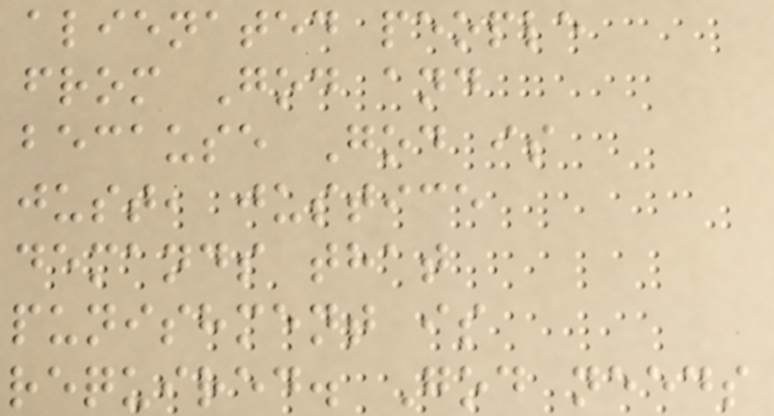alienated people
from God and
because God is
just, justice
demands that
punishment is
required. God needs
